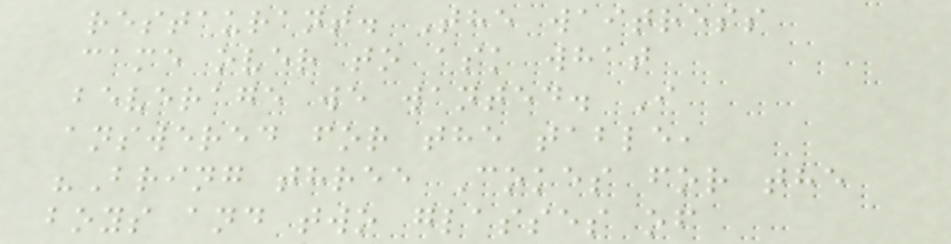restaurant. The waitress
came over to ask what
beverage we wanted. I
answered for the table,
"Bring three Cokes for the
boys and two glasses of
